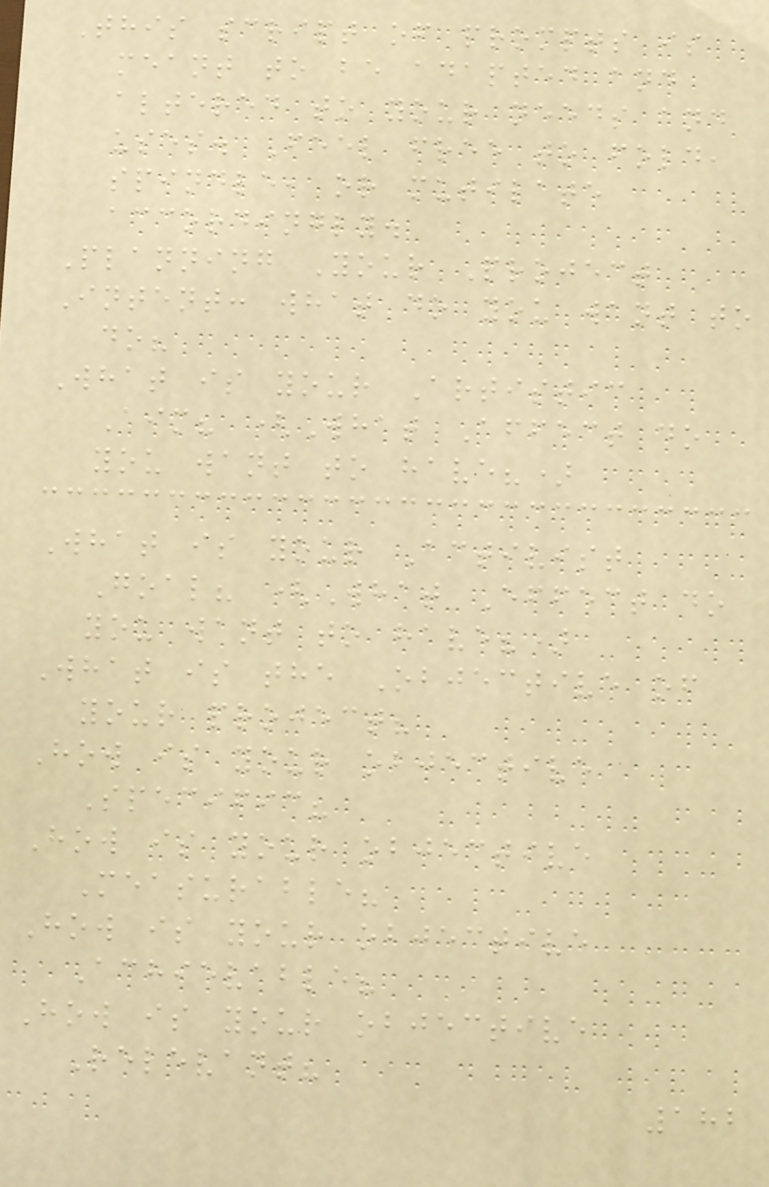This script of prompts is
meant to be adapted and
altered to your needs and
uses. Feel free to fold,
spindle, or mutilate
accordingly.
Planning Your Project
Intent: what do you want to
do?
What is your Artistic
Aim? (What Affect do
you want to have?)
What is your Activist
Goal? (What Effect do
you want to have?)
What is the Objective of
your project?
How is your objective
Specific?
How is your objective
Measurable?
How is your objective
Achievable?
How is your objective
Relevant?
182
